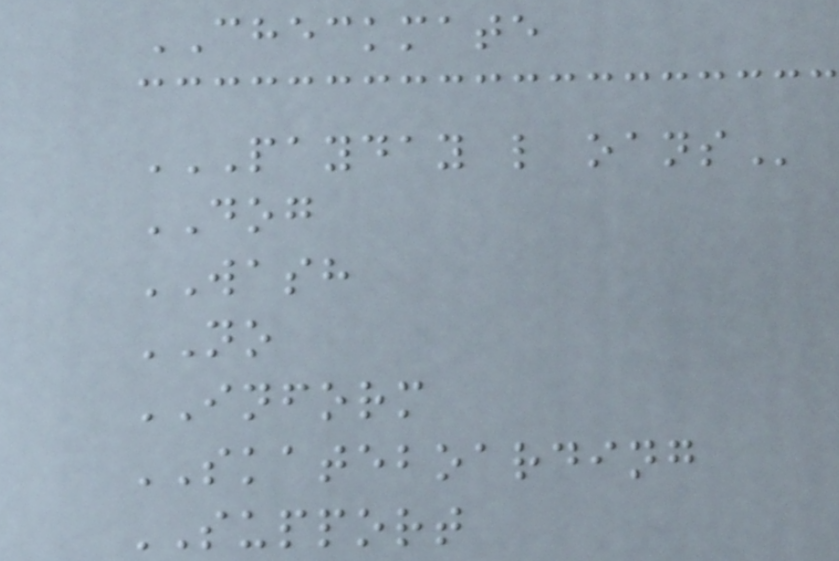CHECKMATE
PAYDAY L OANS
DOG
WASH
NO
INFORM
SKATEBOARDING
SUPPORT
